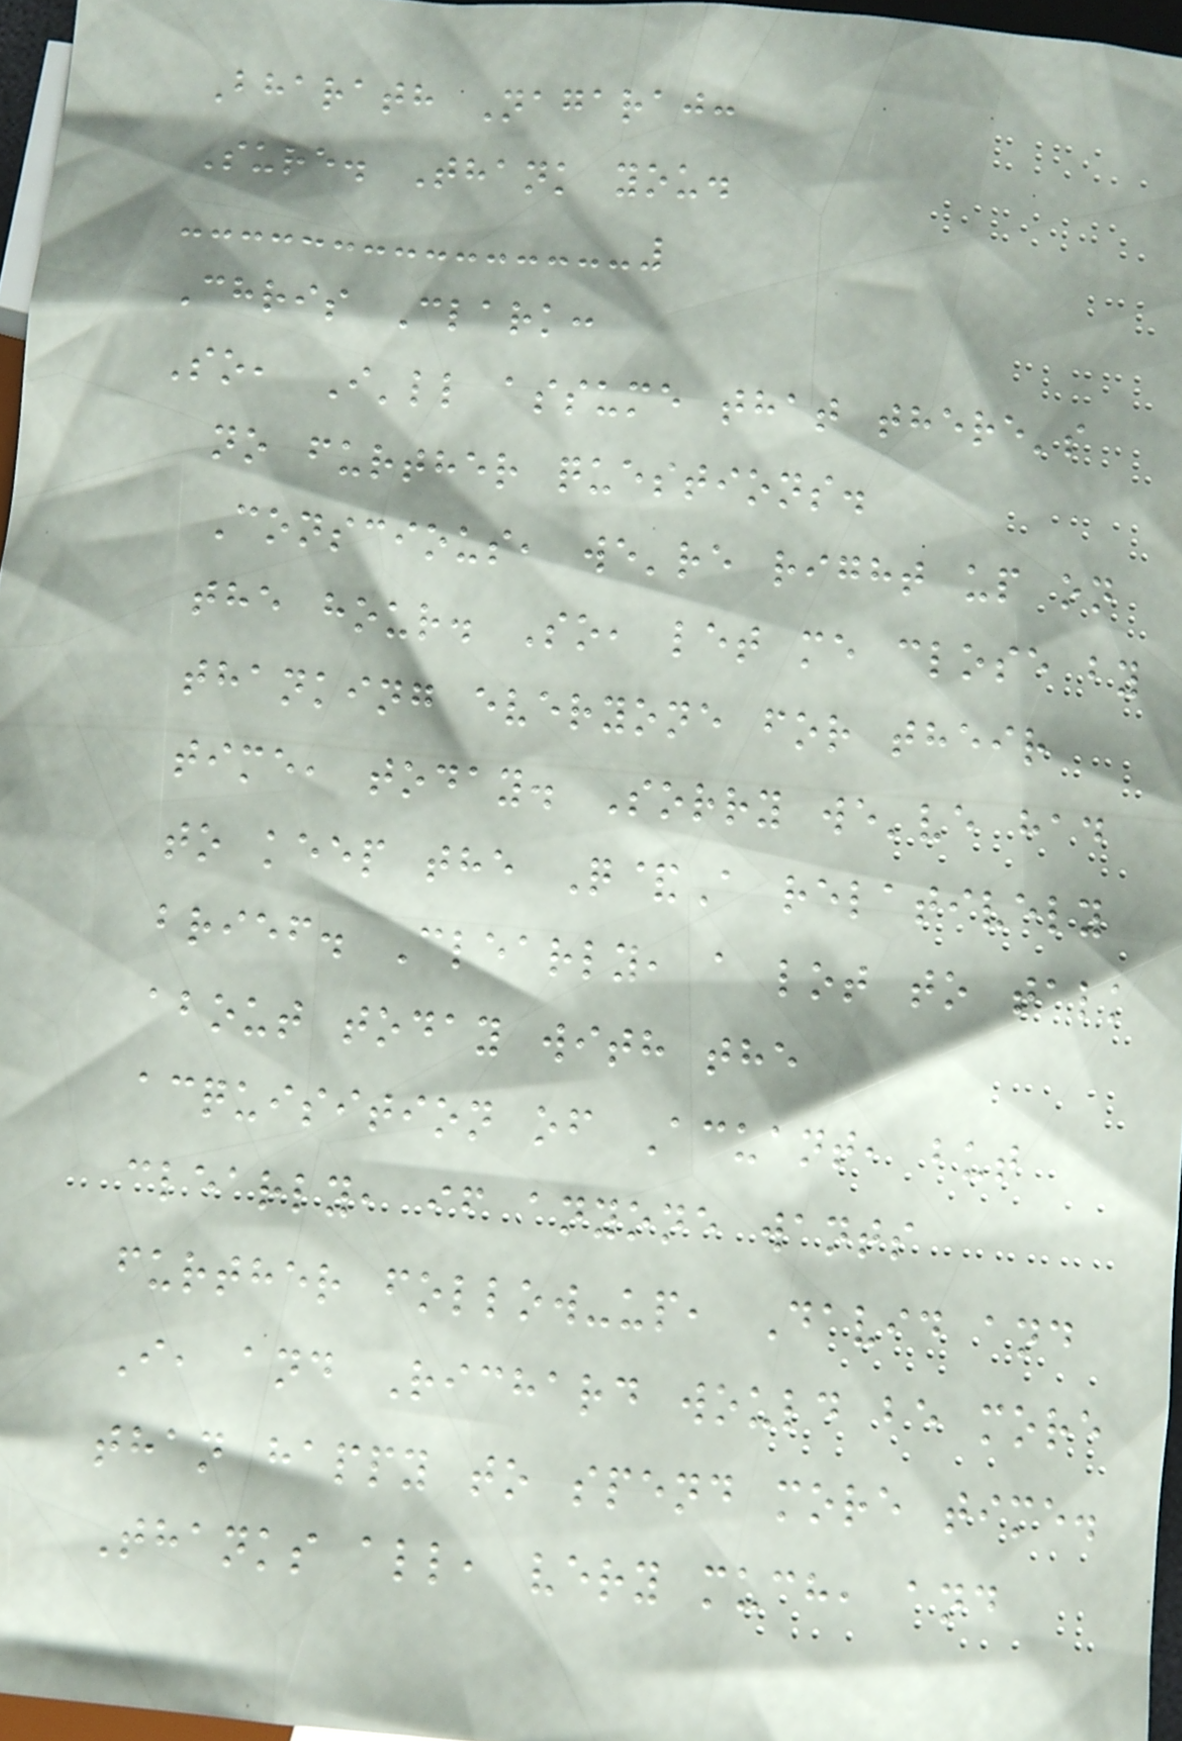Bharath Nagaraj:
Sure. Thank you.
Chris Clark:
So, I'll assume that there's
no further questions.
Conscious, we're right up on
the hour. So, let me close by
thanking everyone for their
time, today. Sorry we've had
to keep the Q&A relatively
brief. Clearly, a lot to talk
about today with the
acquisition of Acuant, but
clearly, if anyone wants
further follow-up, David and
I, and Richard would be more
than happy to spend more time.
Thanks all, very much, and
